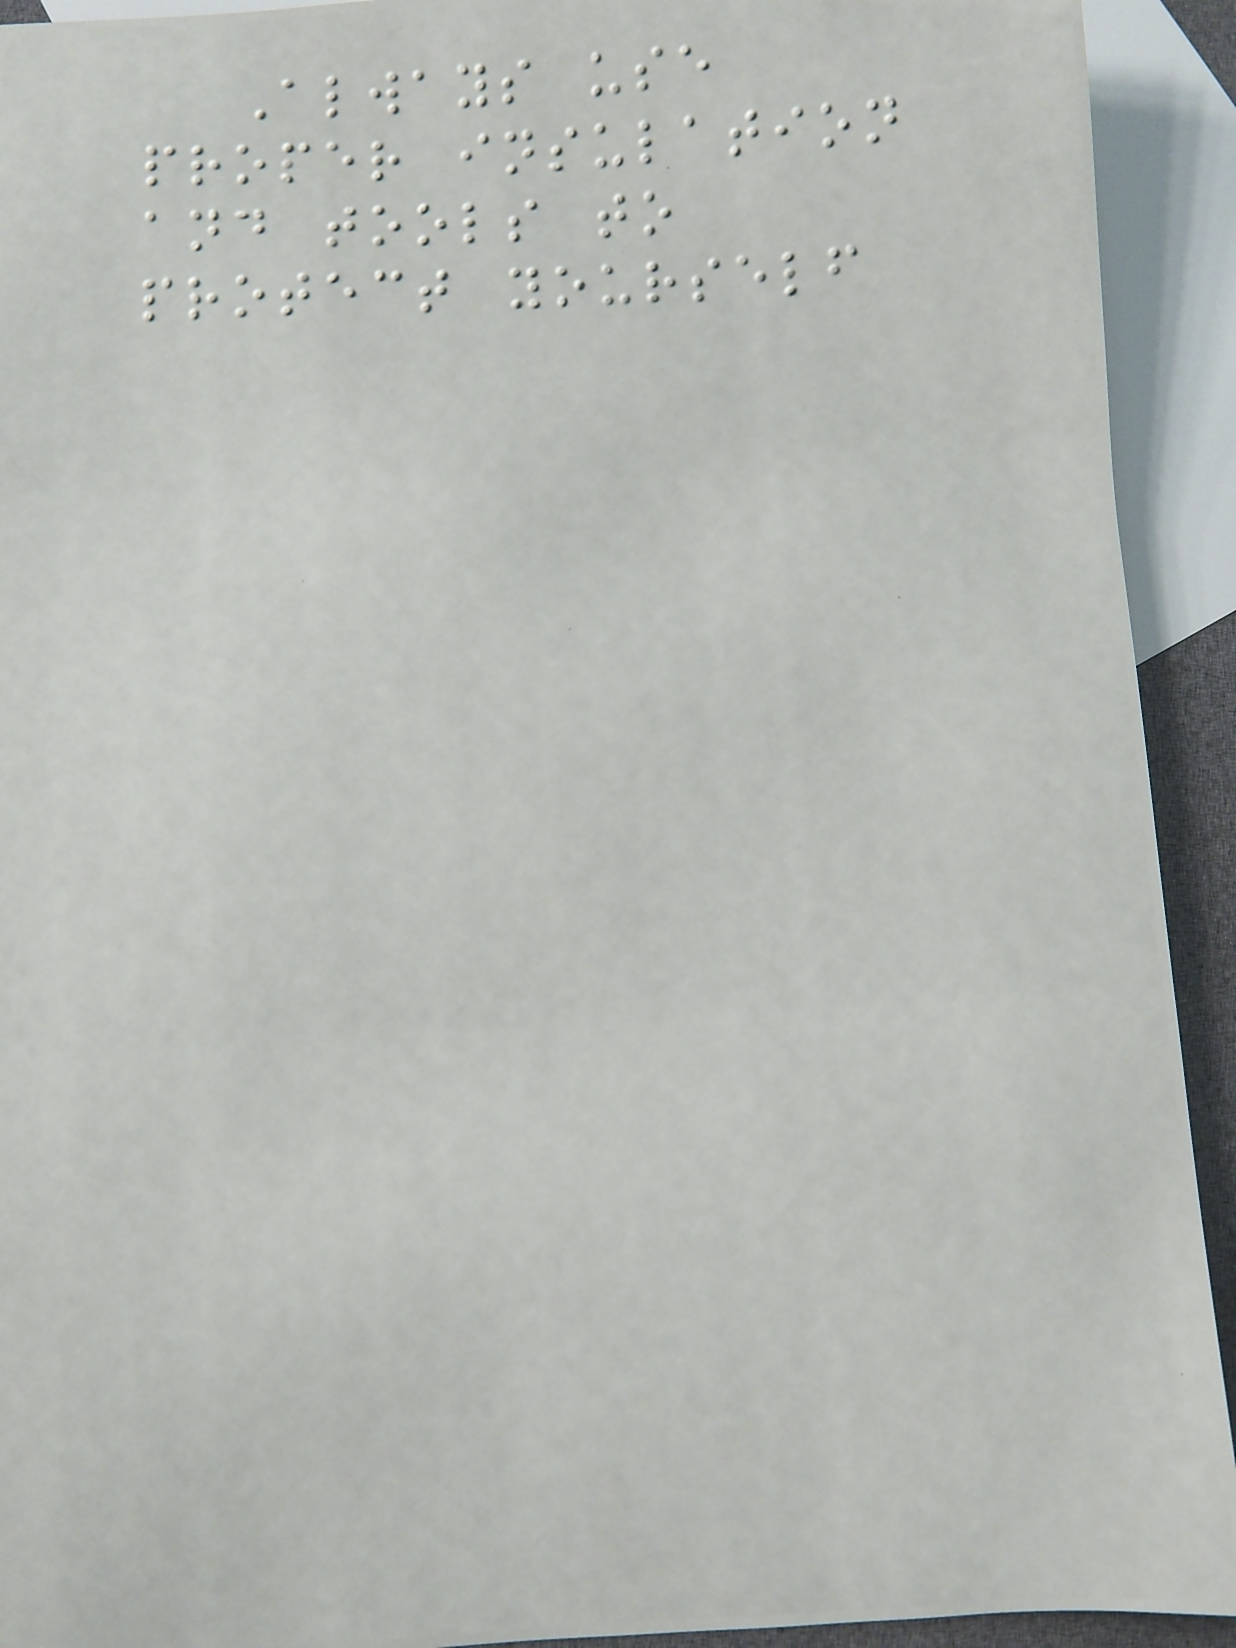Always use
proper insulation
and tools to
protect yourself
